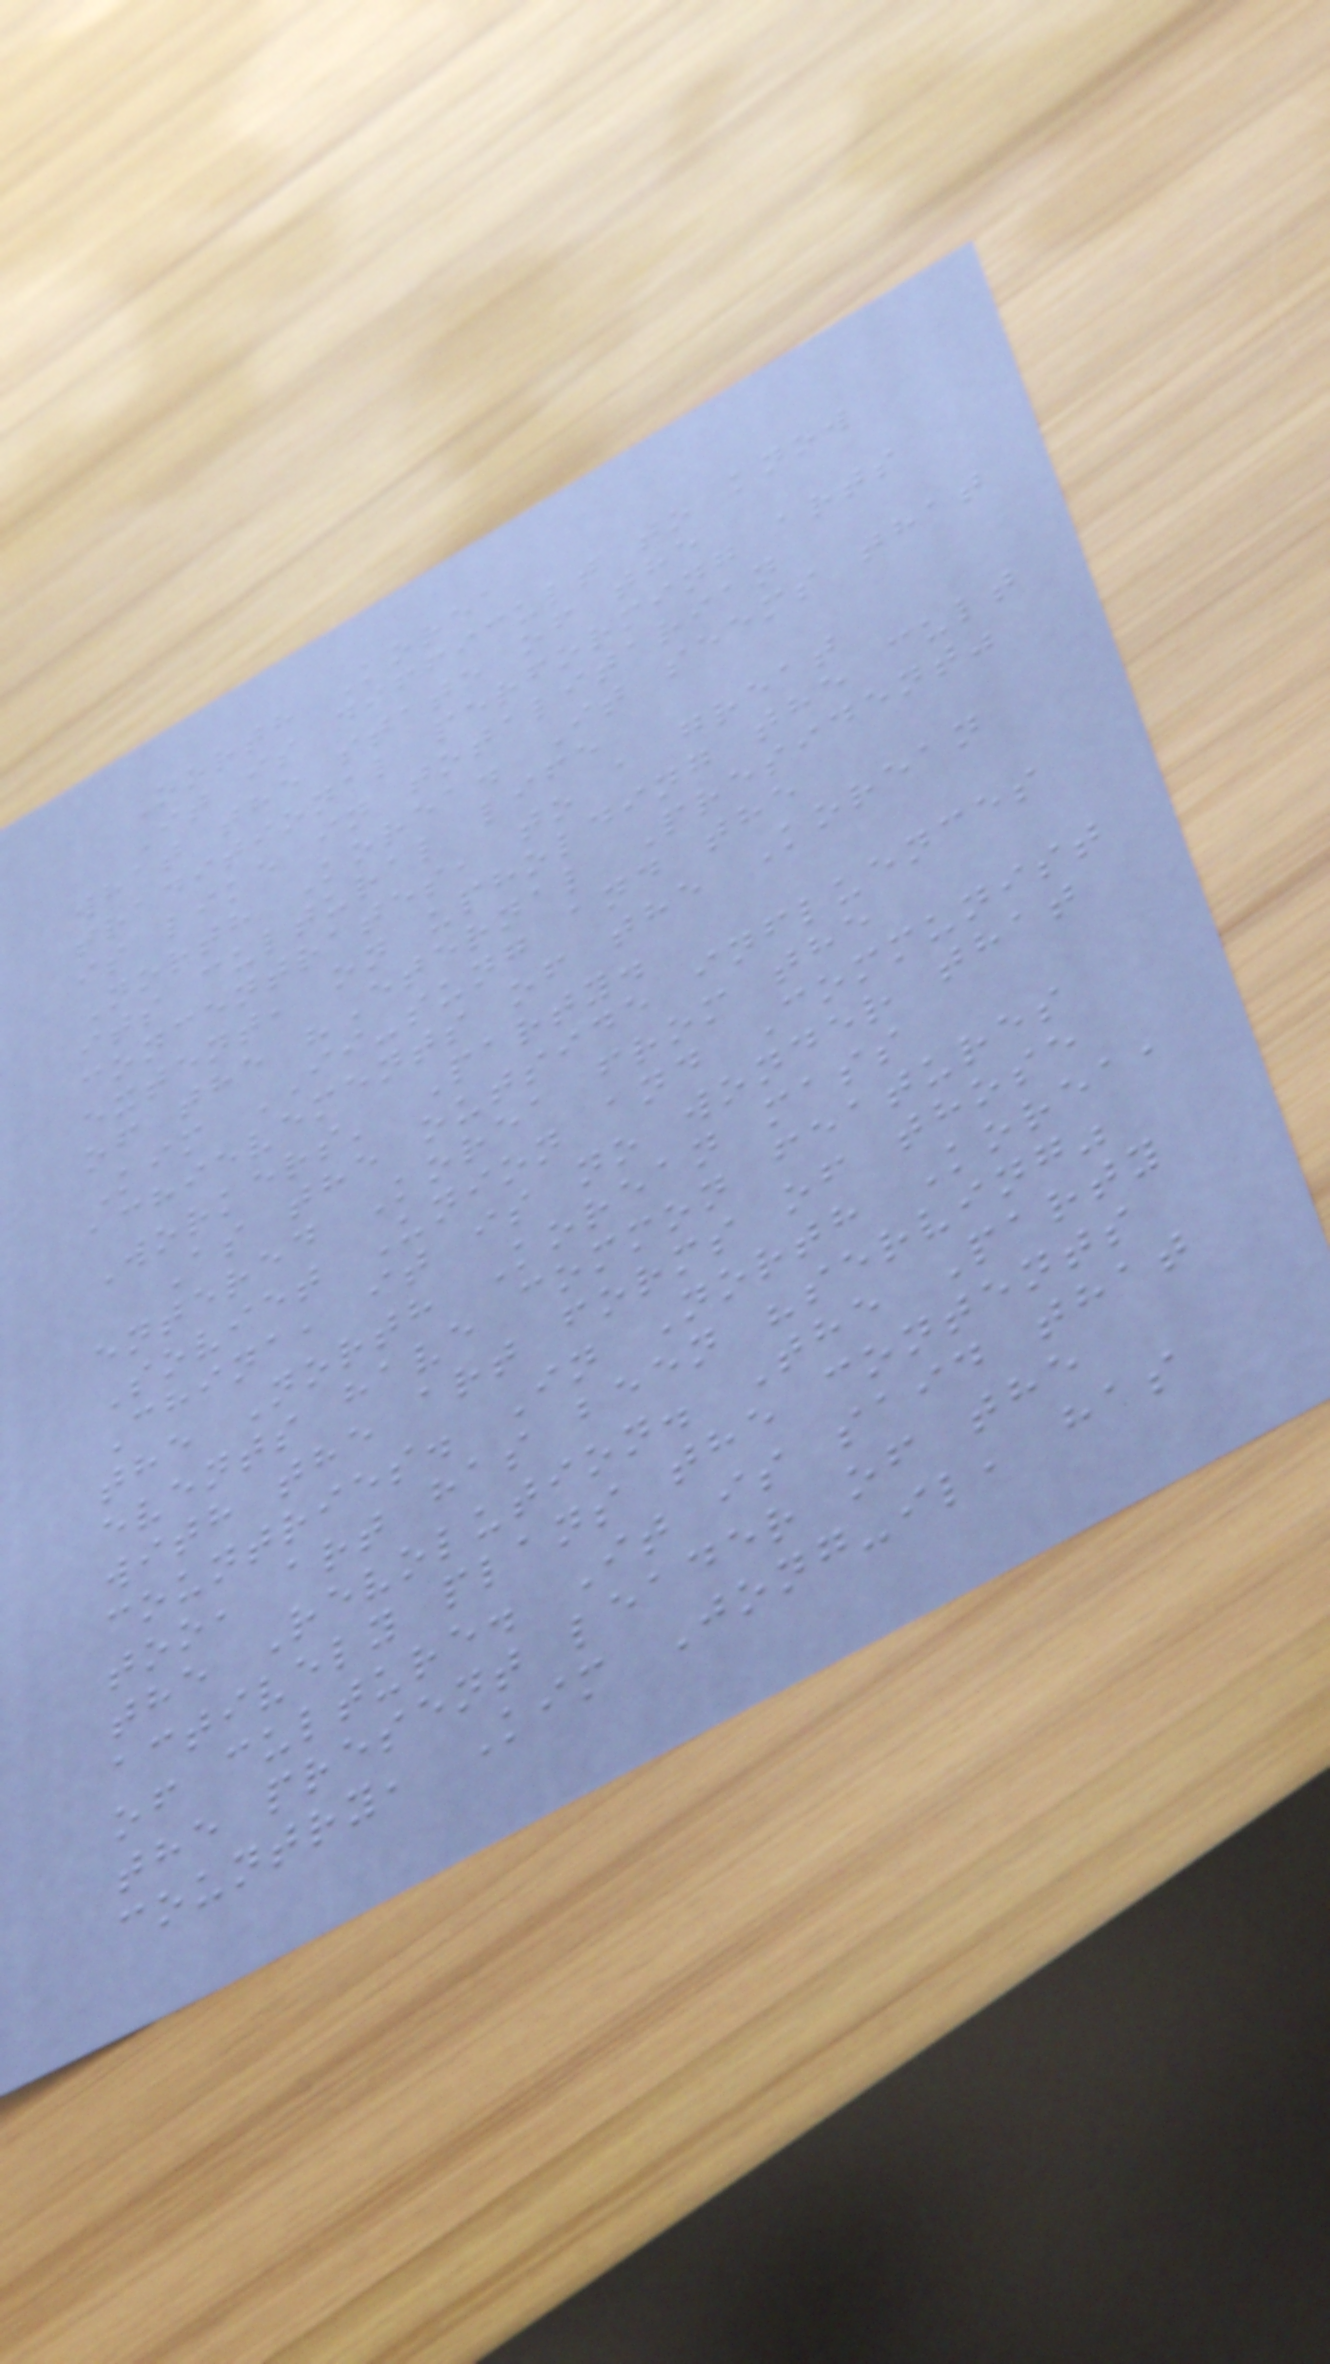North Korea
It is difficult to know
what the state of the
traditional performing arts
is like in totalitarian
North Korea. It seems that
its cultural life
concentrates, to a great
extent, on upholding the cult
of the "Eternal President"
Kim II-sung and the
achievements of the Korean
Workers' Party.
As the outside influences
entered Korea from the
Soviet Union and Communist
China, it is no wonder that
the North Korean mass
events have common features
with the art forms of those
countries. In North Korea,
too, art has been "serving"
the Revolution. The Party
actively plans the contents
of culture. It is said that
the present leader of the
country, Kim Jong-il, has
